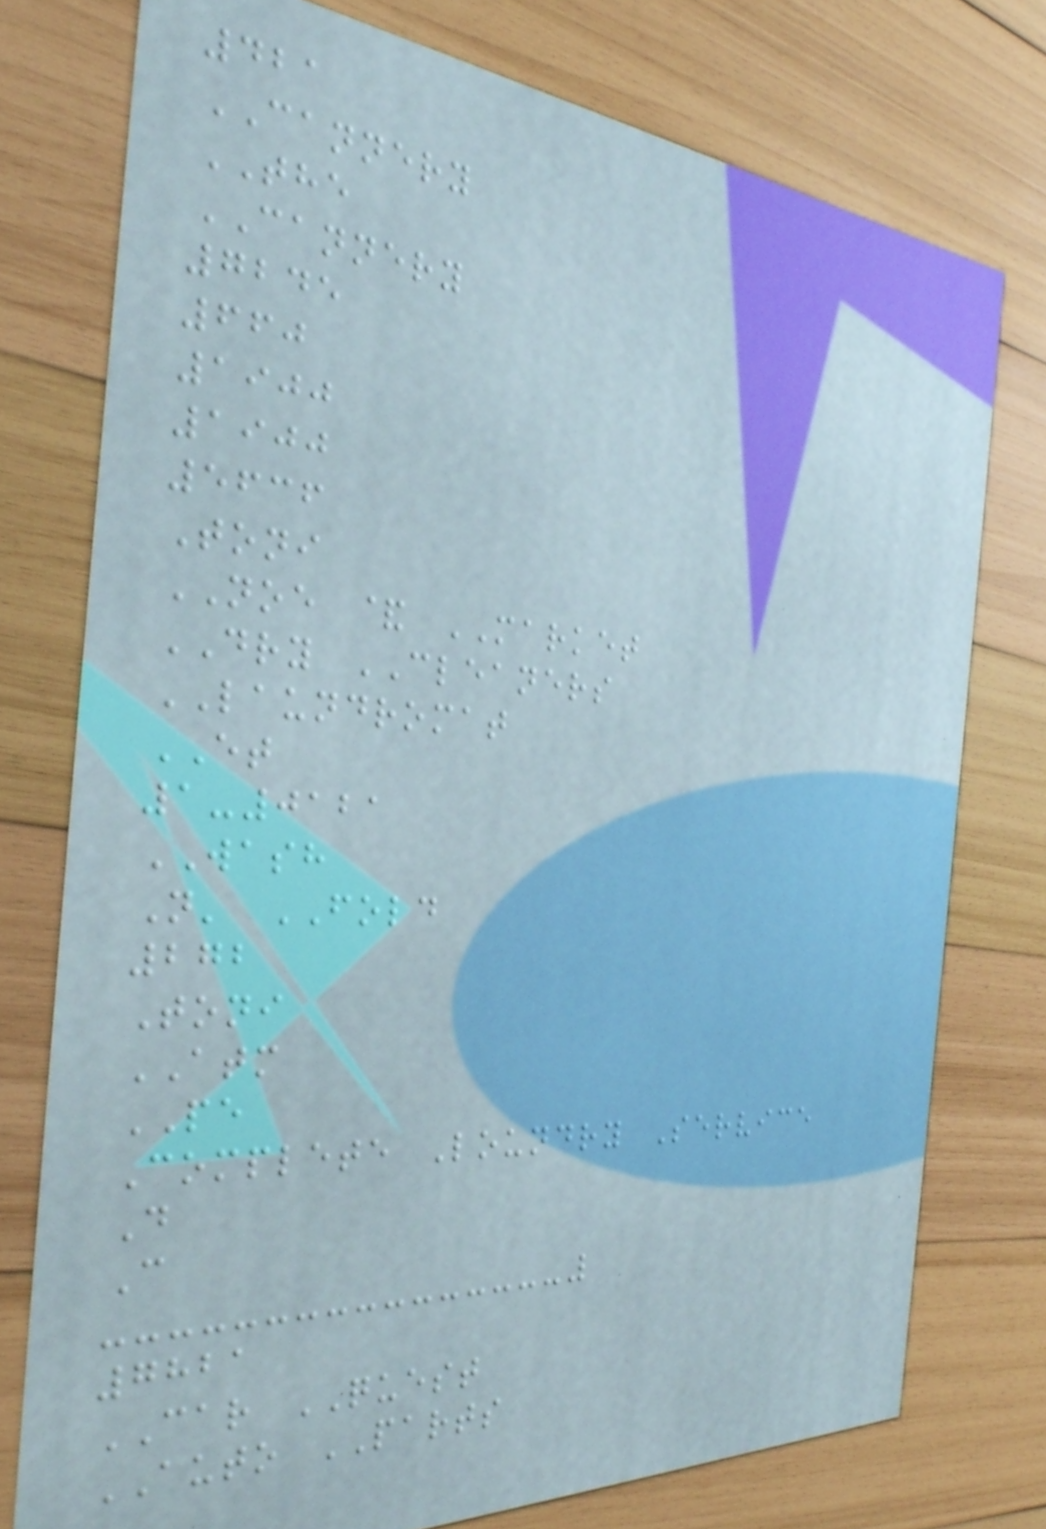421
CANNERY
THE
CANNERY
7245
660
1900
1900
5636
Toni
NOE & MARKET
DRY CLEANERS
LAUNDROMAT
ET
1-0121
WASH
N' FOLD
272
Toni
ATM
PE
Complete Loundry Service
D
C
7821
CAR QUEST
AUTO PARTS
